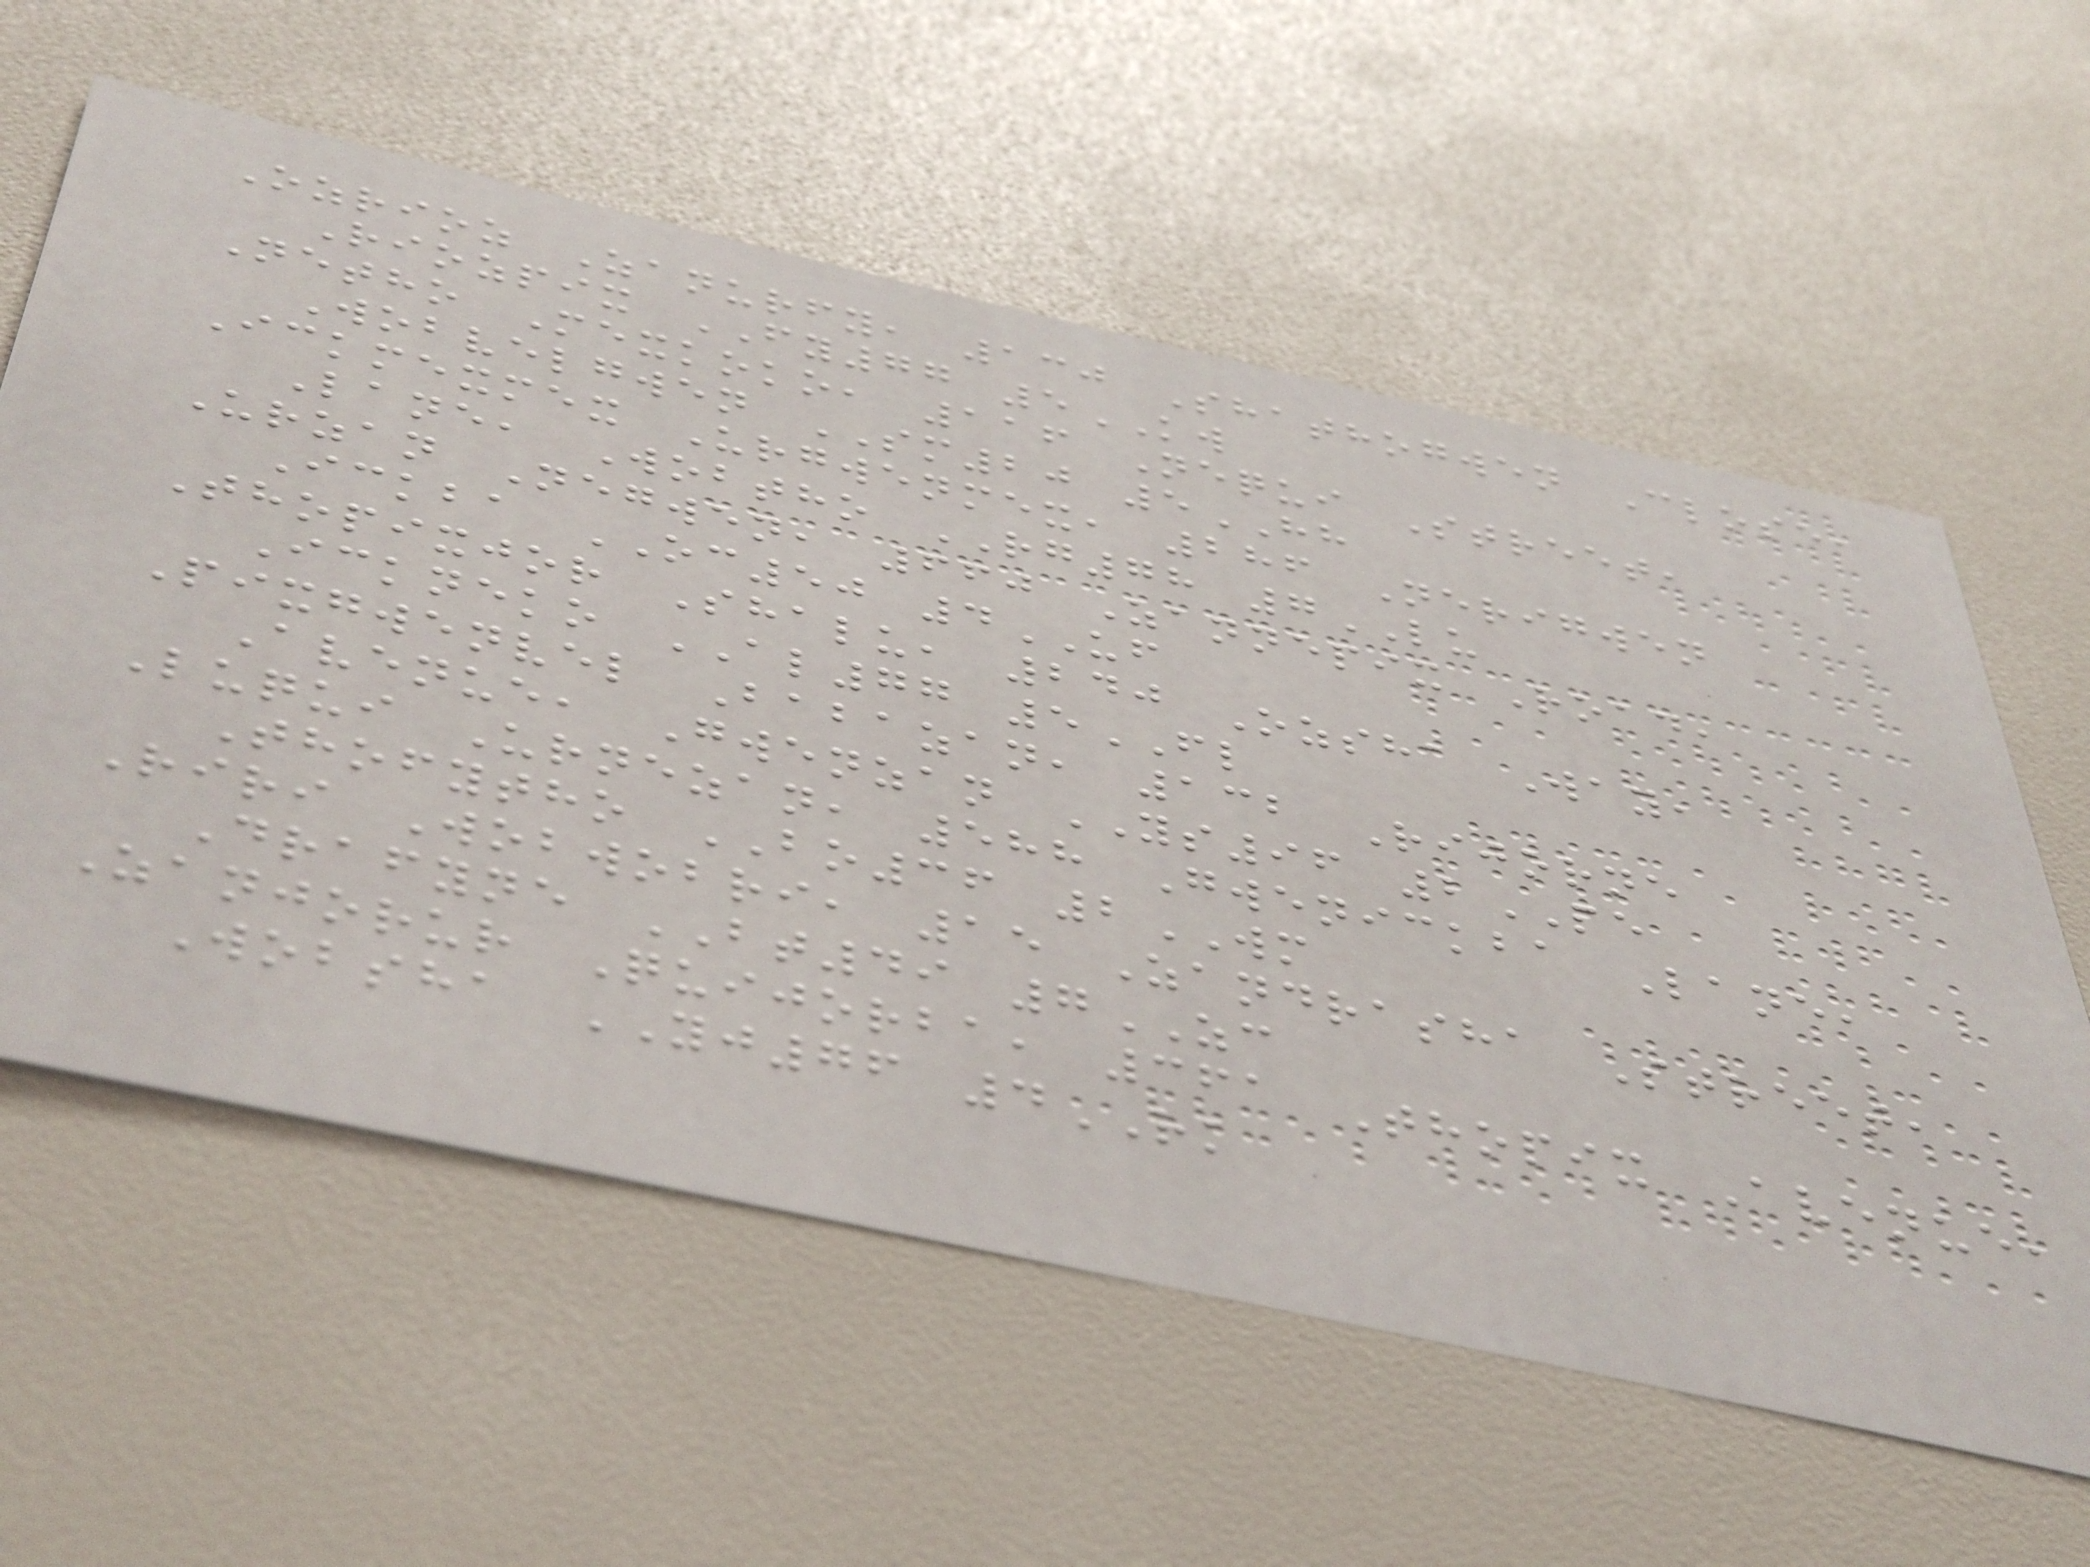Ozrioz Zanurfy, 130 Shathogwen Close,
Riozpix FY77 5KW
Netho Mexkoko, 116 Nequi Street,
Wobvelgwen SM20 5HH
Ickmexmex Urgwenmex, 286 Nerigwen
Lane, Wobtho RG78 7LU
Urzan Negwen, 660 Zannepix Road,
Ickba OC50 4UF
Thopixjor Shalu, 240 Ozsha Way,
Ickneko AL77 5FL
Pixgwenvel Babazan, 132 Rijorne
Avenue, Gwenzan YS96 2PE
Luqui Urnezan, 588 Gwenickba Lane,
Thofytho BO36 2WM
Riri Wobwobri, 15 Zandrasha Street,
Drafyne BT49 7ZC
Zanjorur Quijorba, 361 Thopix Avenue,
Wobsha YJ76 4RK
